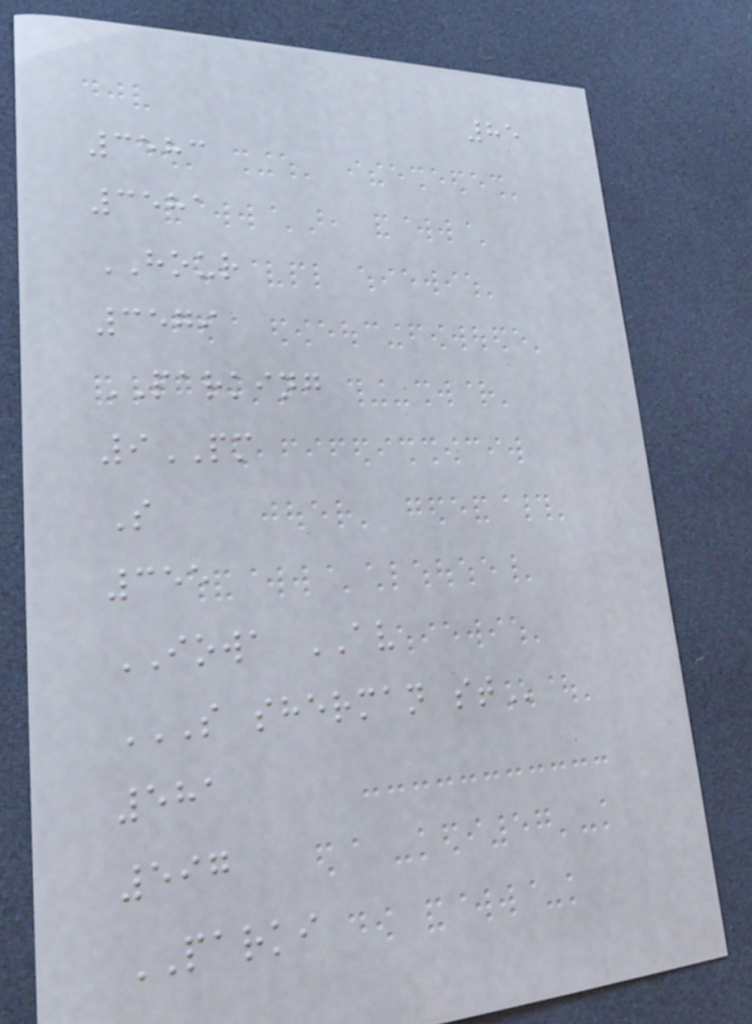85
3583
3581
HOUR
3579
PARKING
9PM
S
355
IOWA AV
S SHERMAN ST
581
597
PARKI
